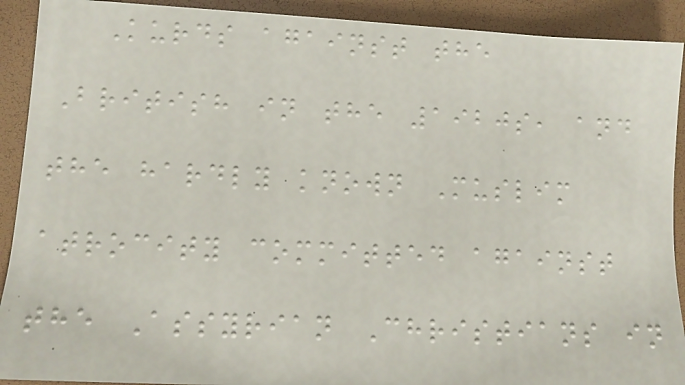Kurds against the
British in the 1920s, and
the hardly known Muslim
atrocity committed against
the Assyrian Christians in
